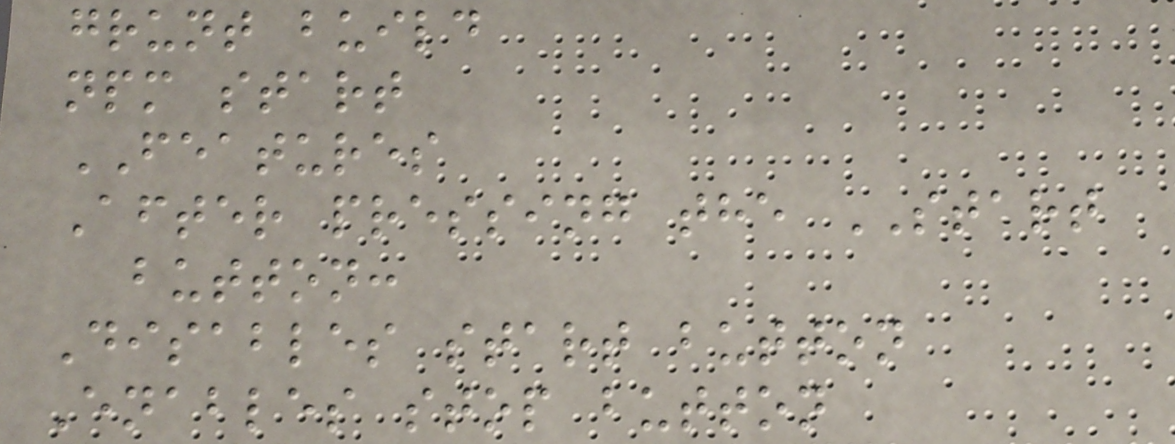grunt build
npm start
FEATURES
After pressing the START
button:
Disables start button
Enables stop button
